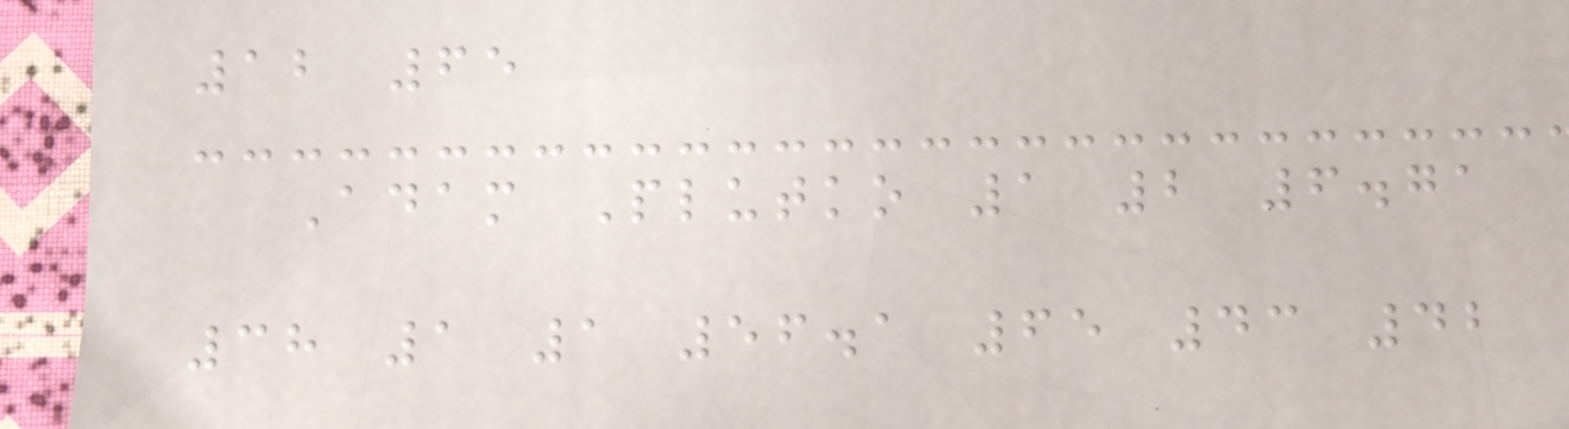12 65
Adam Plutko 1 2 6.71
38 1 1 56.1 65 43 42
